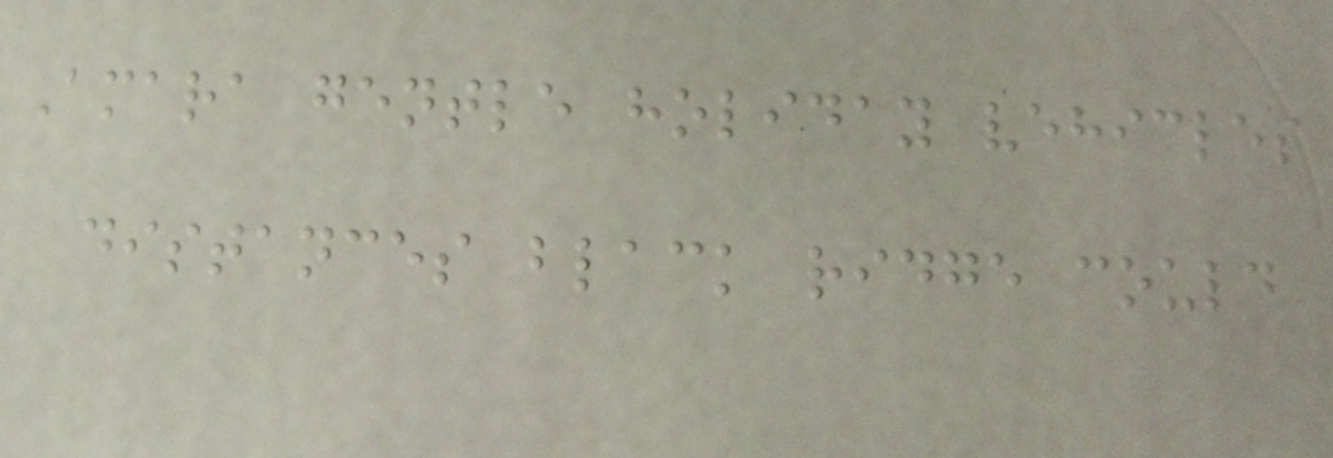Amara gentle holiday vehicles
distances black ridge could
